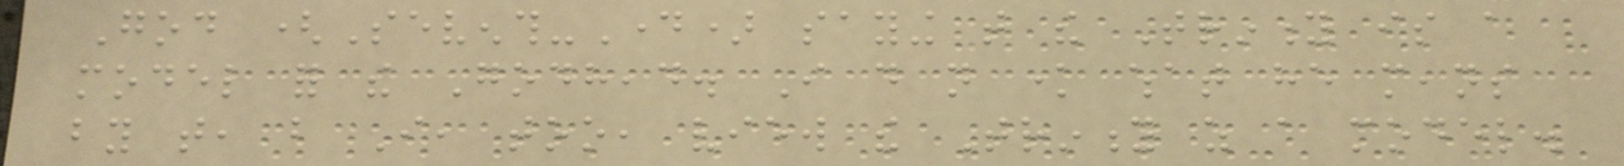God (Seventh-Day) saying that the Trinity is a
model for the Godhead. I do not know what he means
by that, but I, too, view the Trinity as a model.
